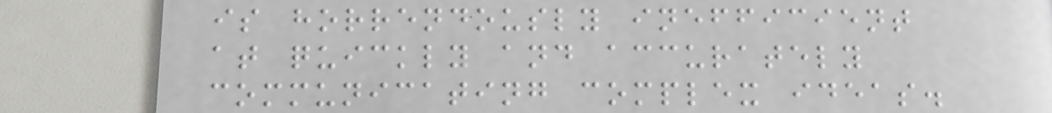is horrendously inefficient
at quickly and accurately
communicating complex ideas.
